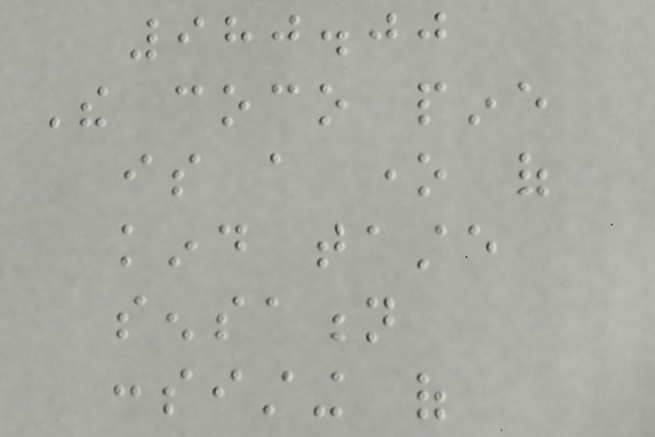980.00
The coco pine
is a one of
kind taste
sensation
consisting of
